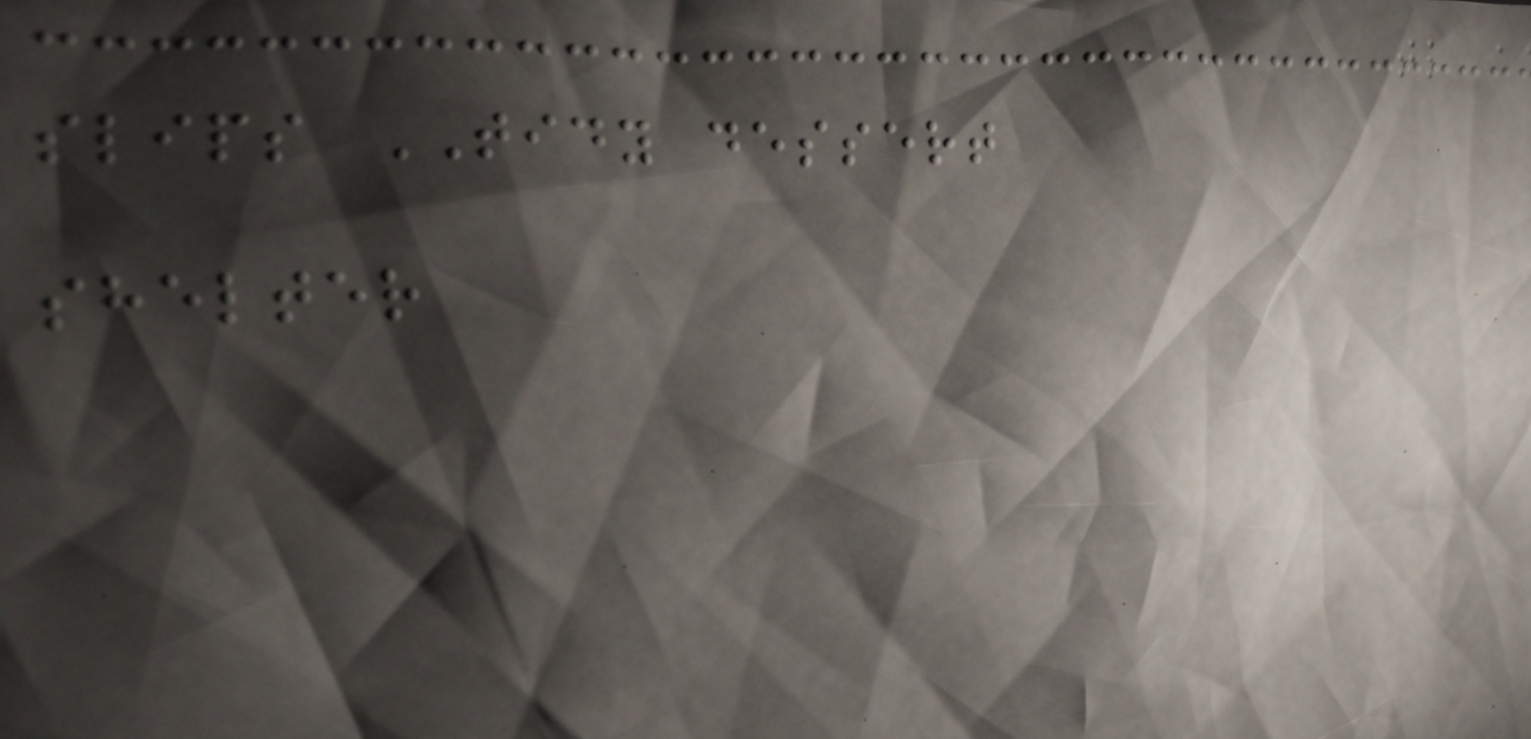slips TIDY dessert
shelter
